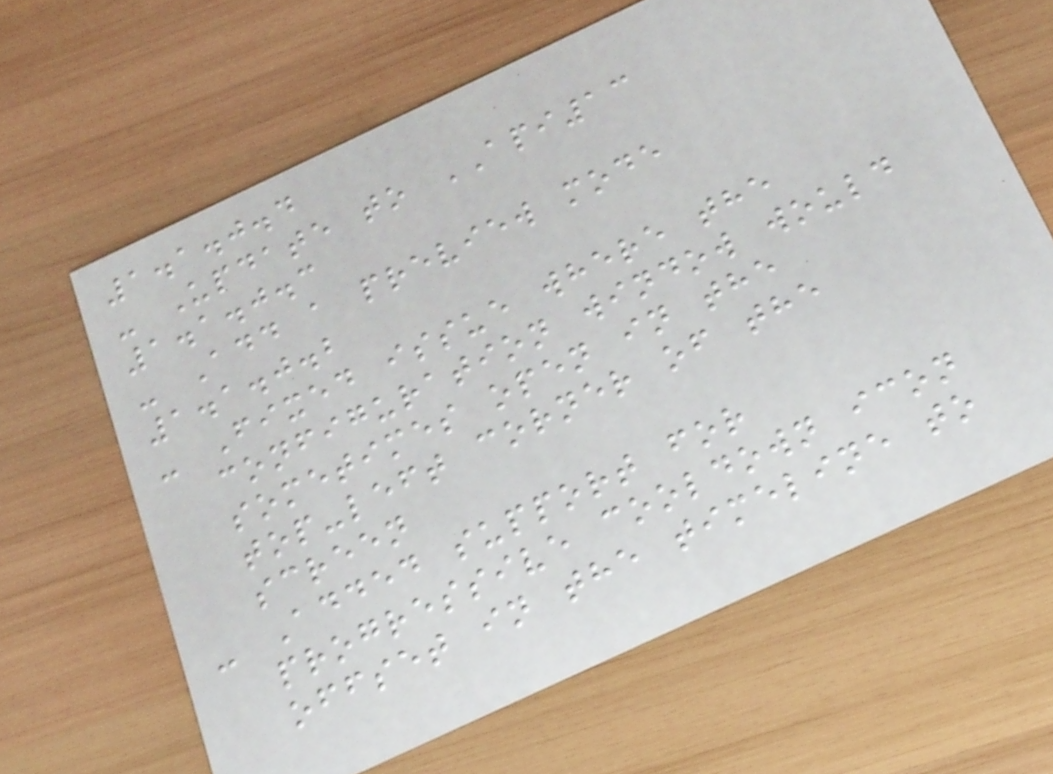1.1.0.4
- Update to API13
1.1.0.3
- Add a preview mode
1.1.0.2
- Fixed issue where the
configuration window would
sometimes open in the
top-left corner of the
screen
- Added support for
progressive cooldown icon
offset in the timeline to
